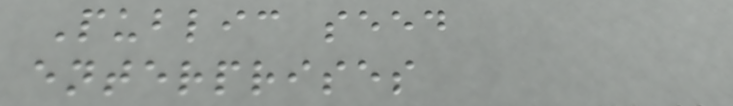Public seed
enterprises
